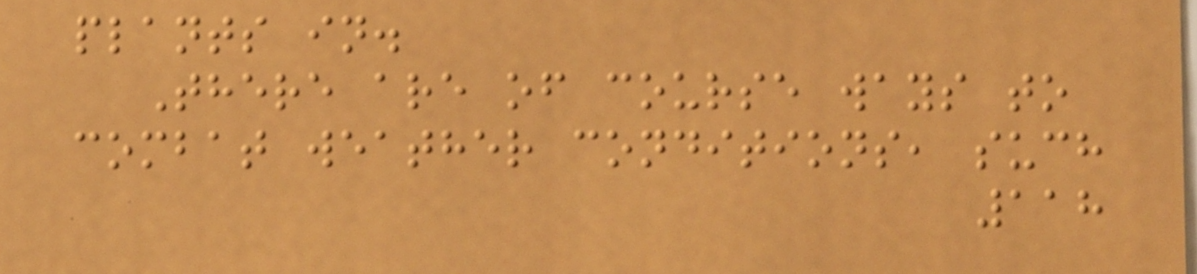plants in.
There are of course ways to
combat weather conditions, such
118
